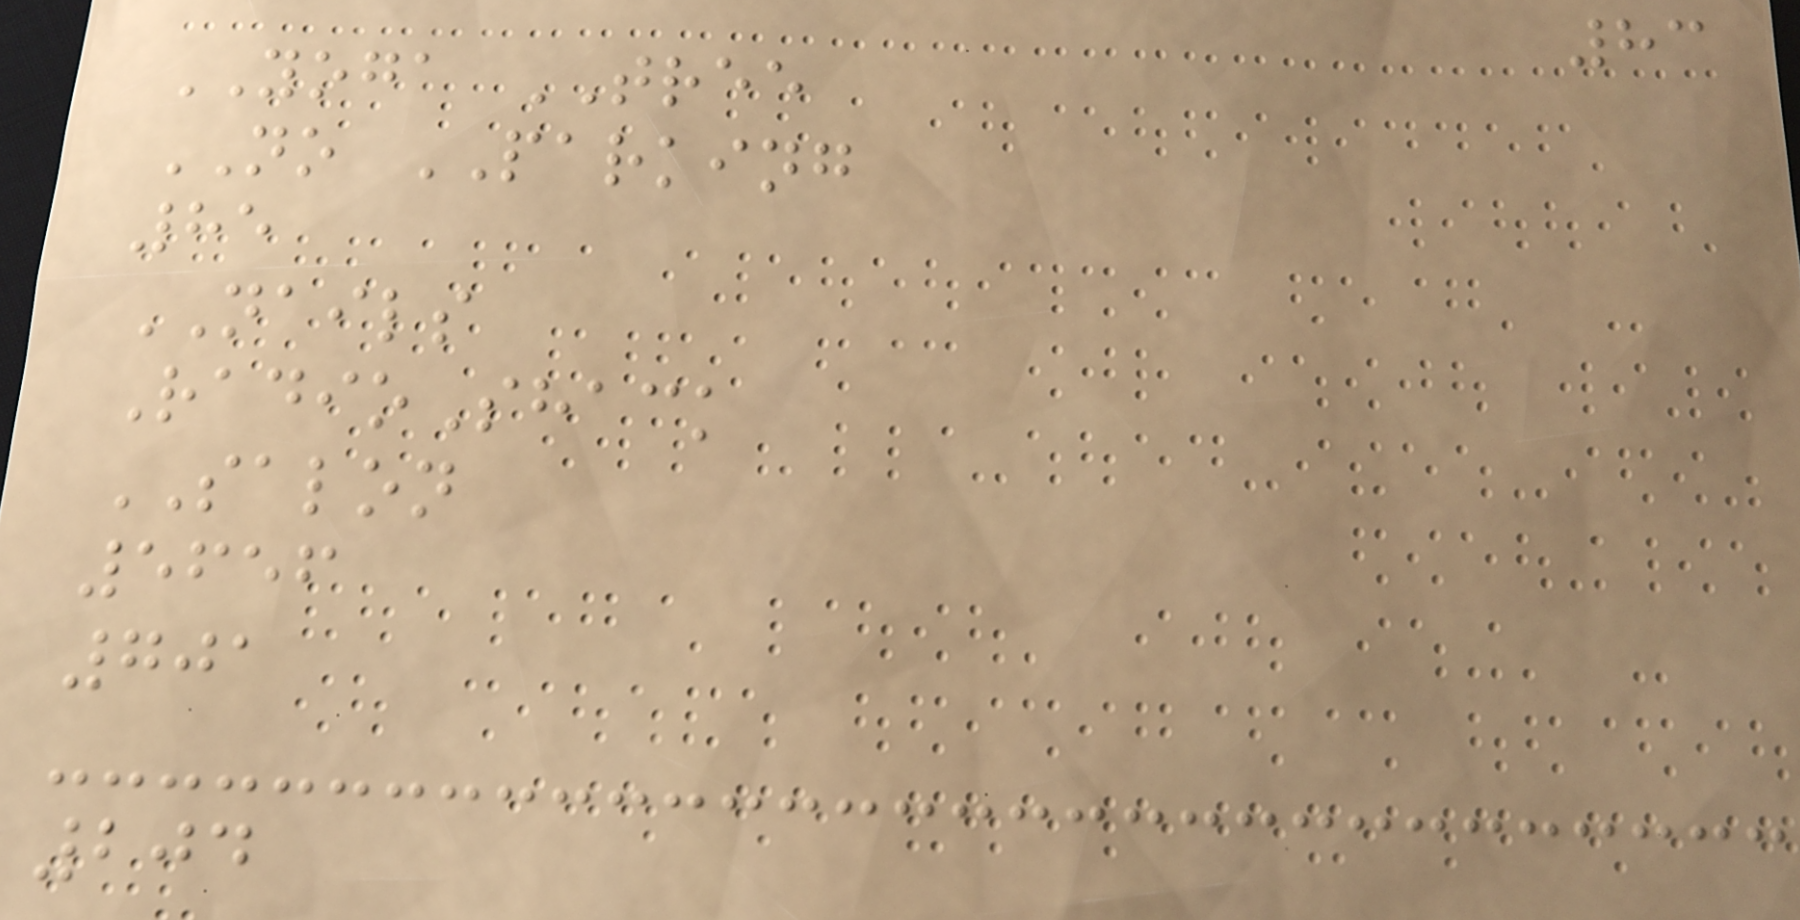83
YOGA TREE
NO PARKING
85
NAILS
RadioShack
SALON
5656
701
204
